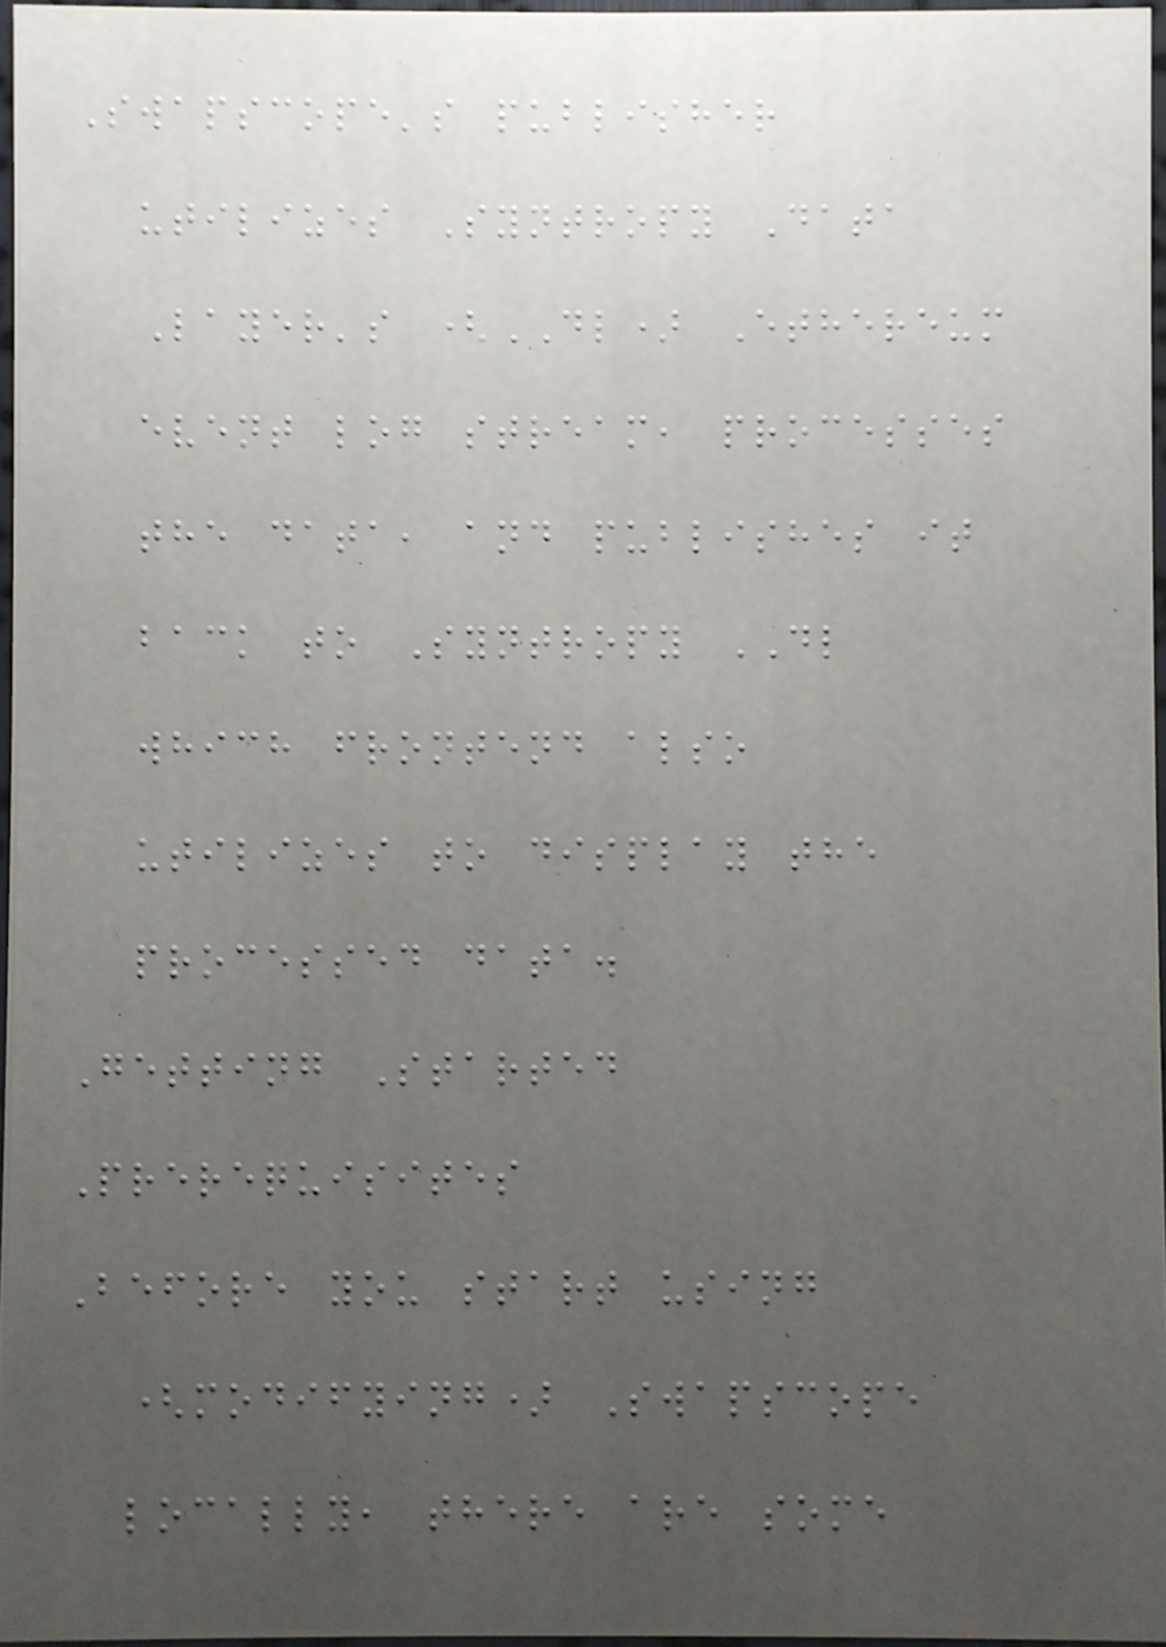Swapscope's publisher
utilizes Syntropy Data
Layer's (DL) Ethereum
event log stream, processes
the data, and publishes it
back to Syntropy DL
which frontend also
utilizes to display the
processed data.
Getting Started
Prerequisites
Before you start using
(modifying) Swapscope
locally, there are some
